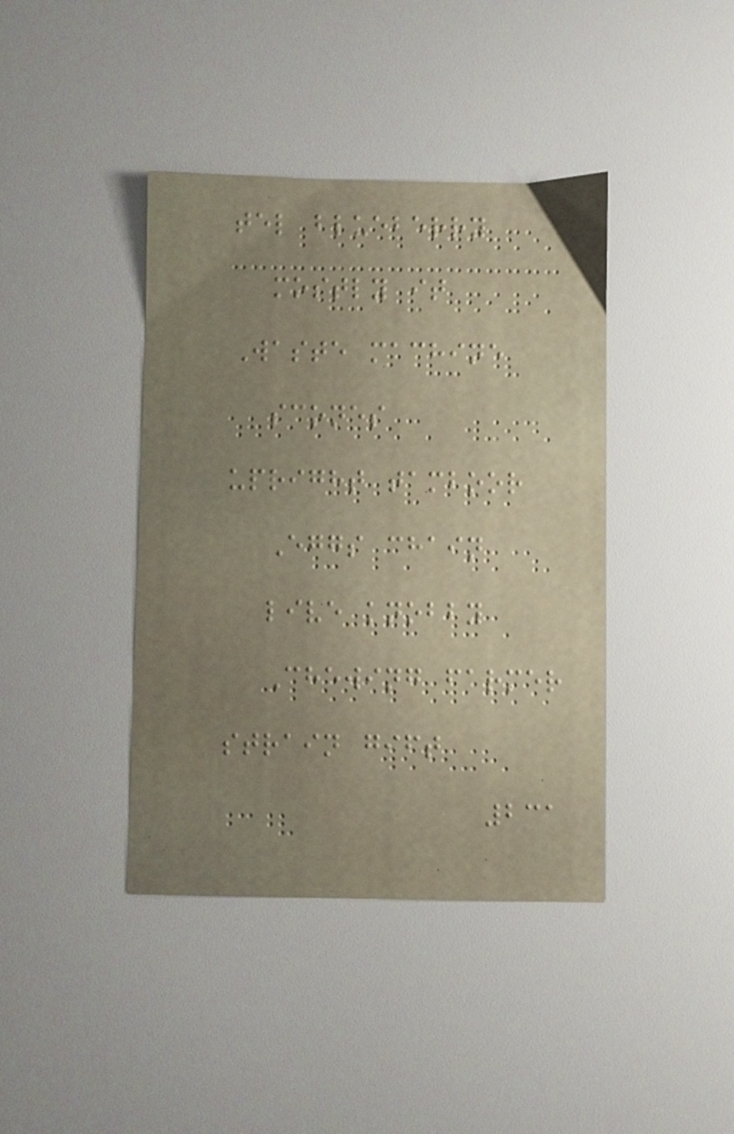tel blueberry
mostly it
Waste machine
scones
upright tamboor
Eggs chain
live knobby
Chewing farmer
strain gift
231
